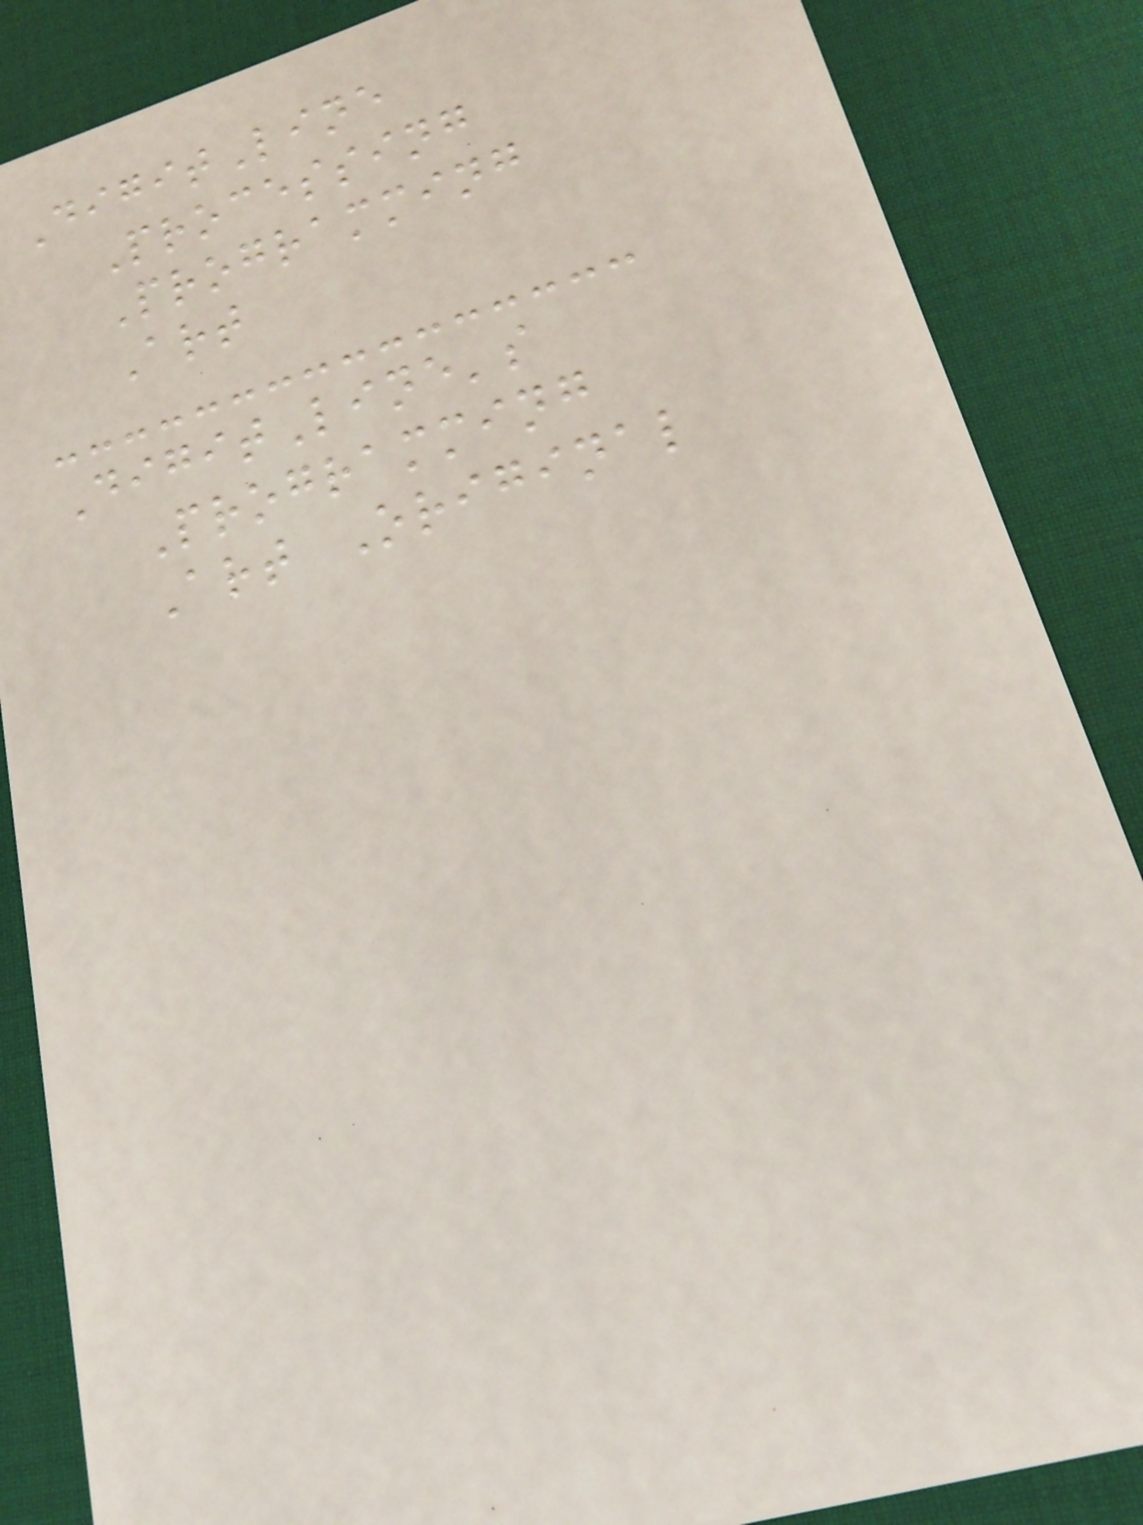DigitLine
Processing
Programming
Art
DigitLine's
Programming
Art Original
